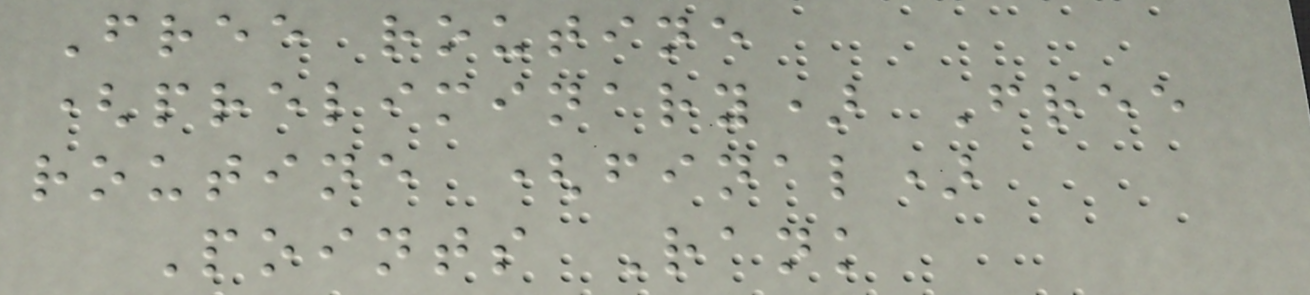Free routine
(preliminary) Free
routine (final)
Points Rank
